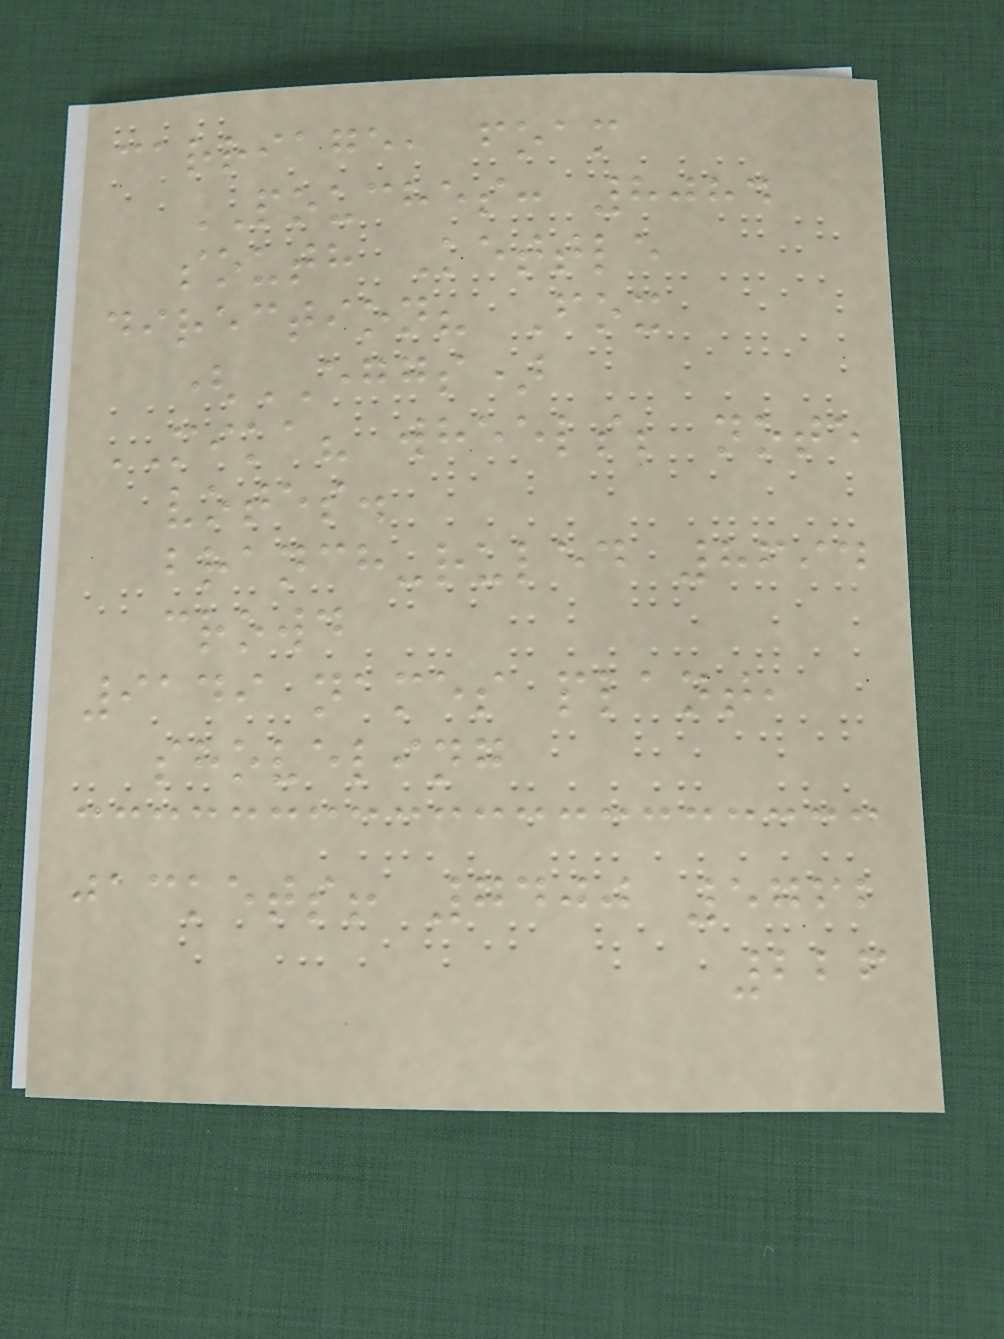carriage, foam
POUCHES: 8084
south Kettle
direction? Fox
(EGGS)
MIKA? wheels; note
votes.
branch-ruled 8694
crowd
9149 names plant,
shoveling
jackets! 7400 5762
226
